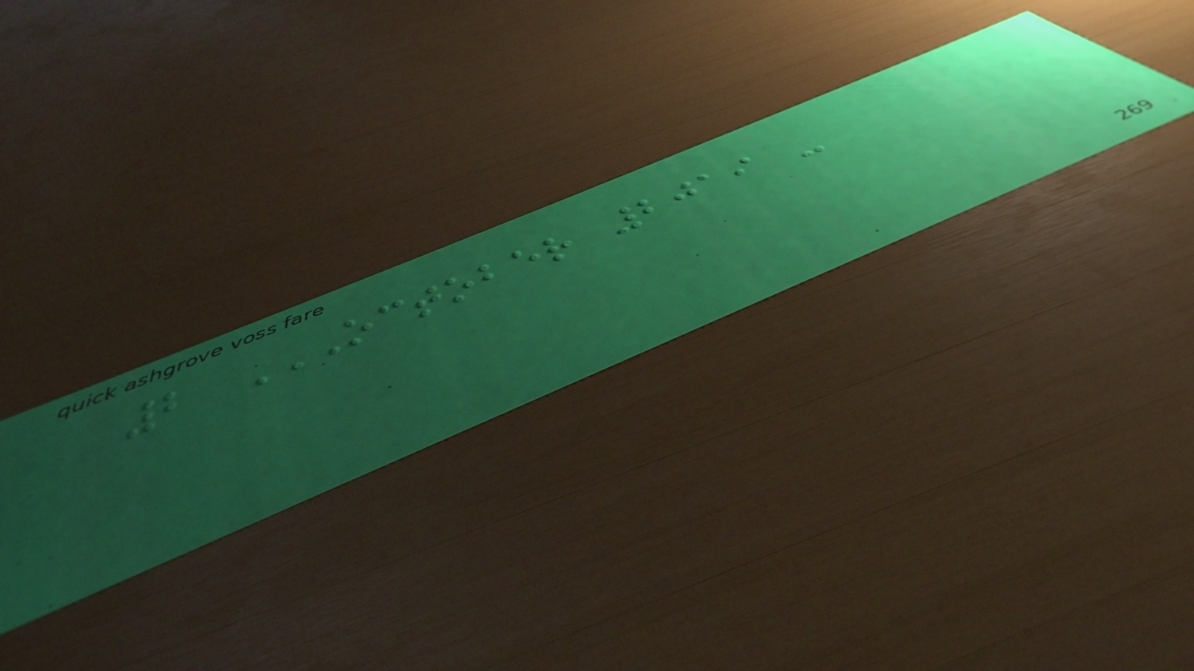2 OCTOBER 2019 -
